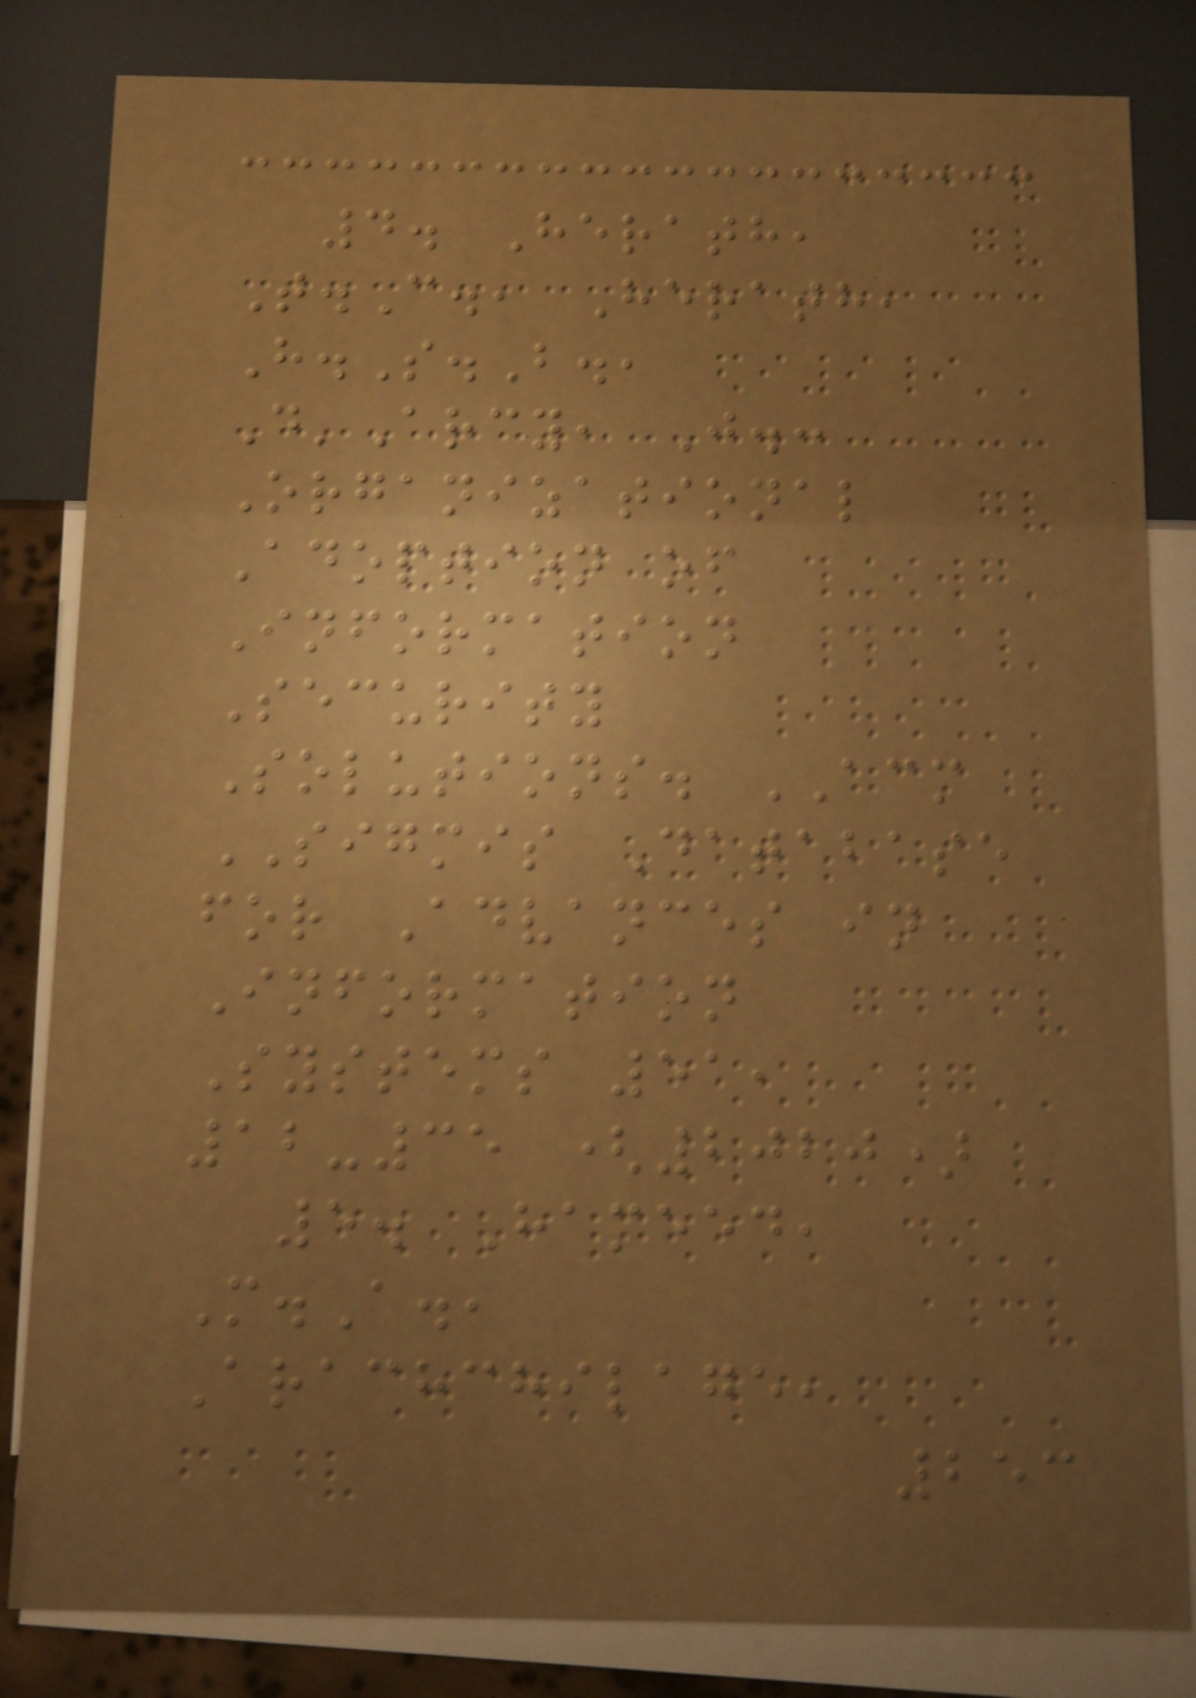4. Herath,
T.C., Herath,
H.S.B.,
D'Arcy, J.:
Organizational
Adoption of
Information
Security
Solutions. ACM
SIGMIS Database
for Advances in
Information
Systems 51,
12-35 (2020)
5. Hameed,
M.A.,
Arachchilage,
253
